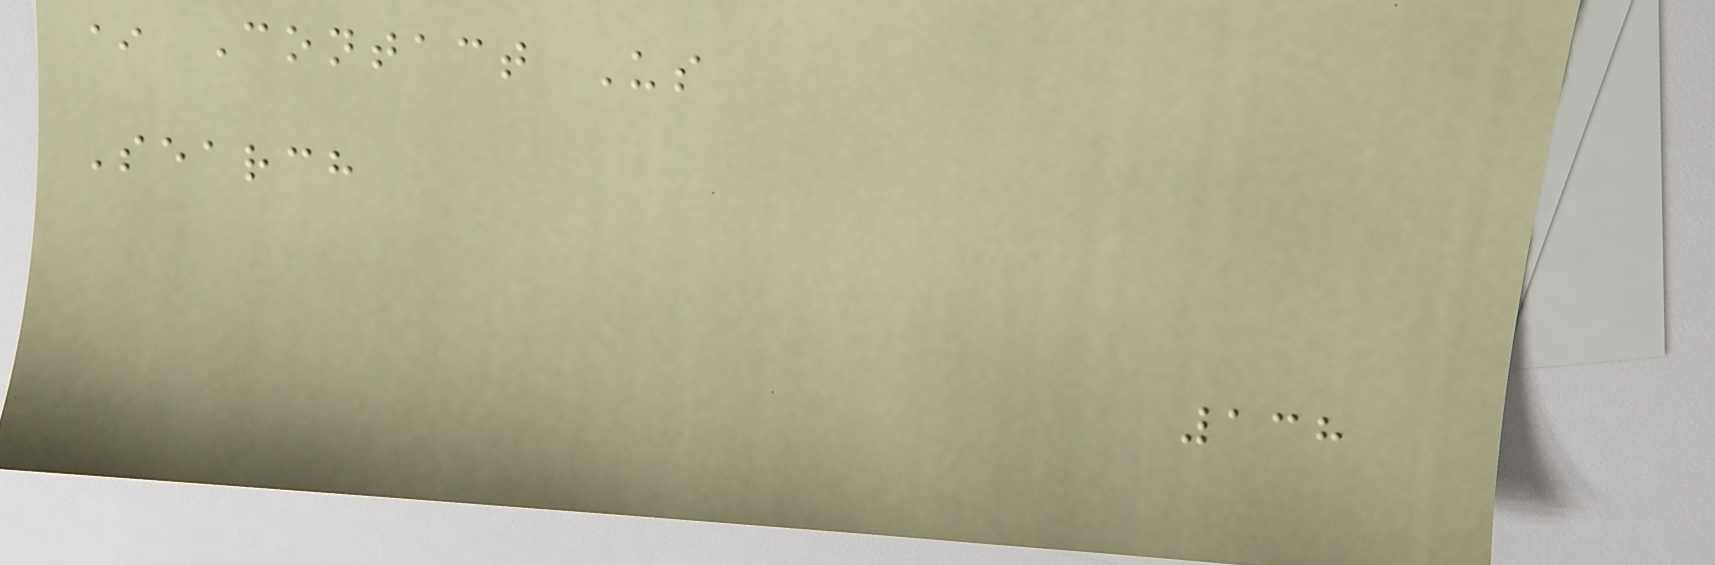* Contact Us
Search
138
